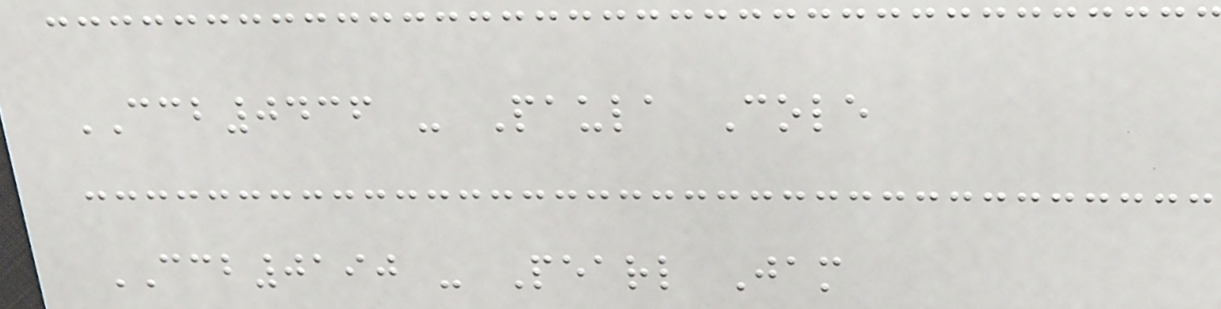CCB0436 - Paula Cole
CCB0190 - Pearl Jam
